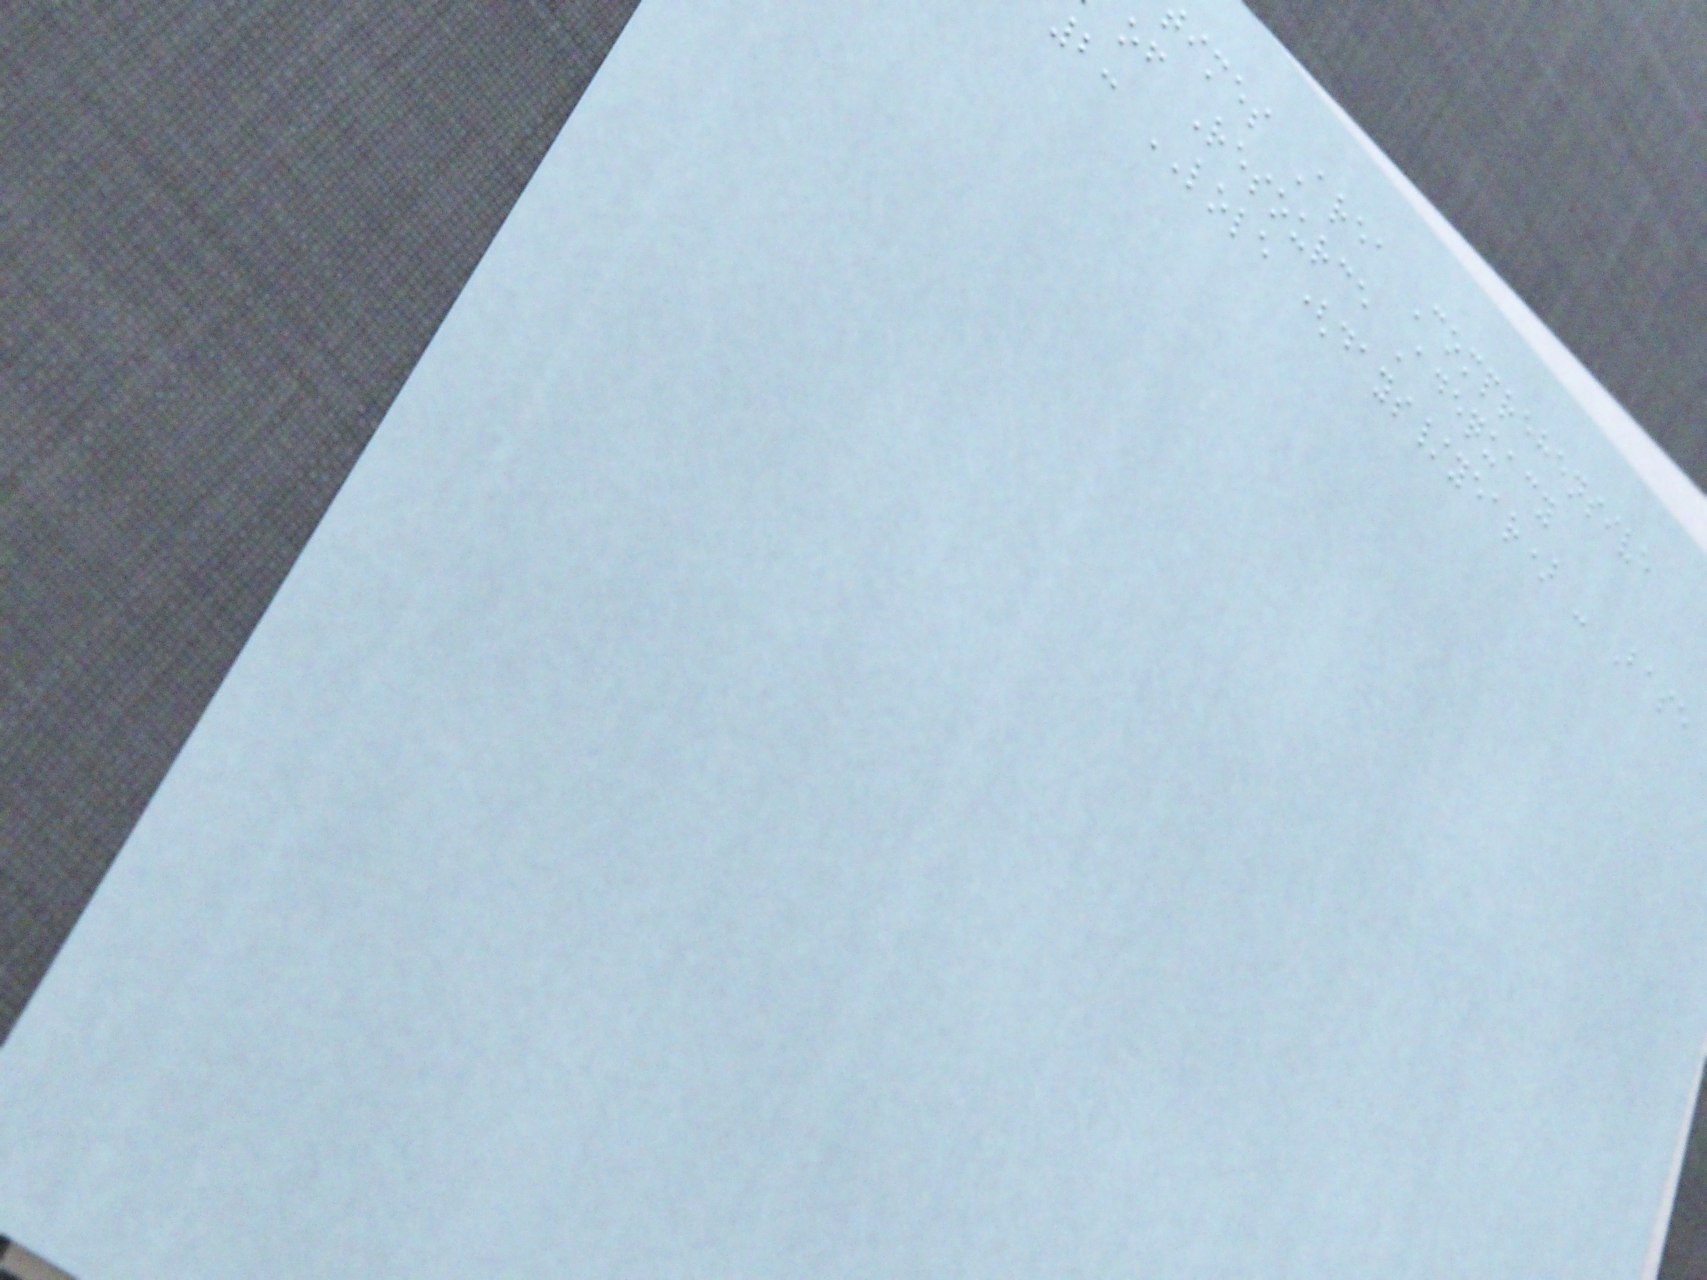imes Area Comprehensive
of Resource Adequacy
2: LOLE (days/year) - Base
